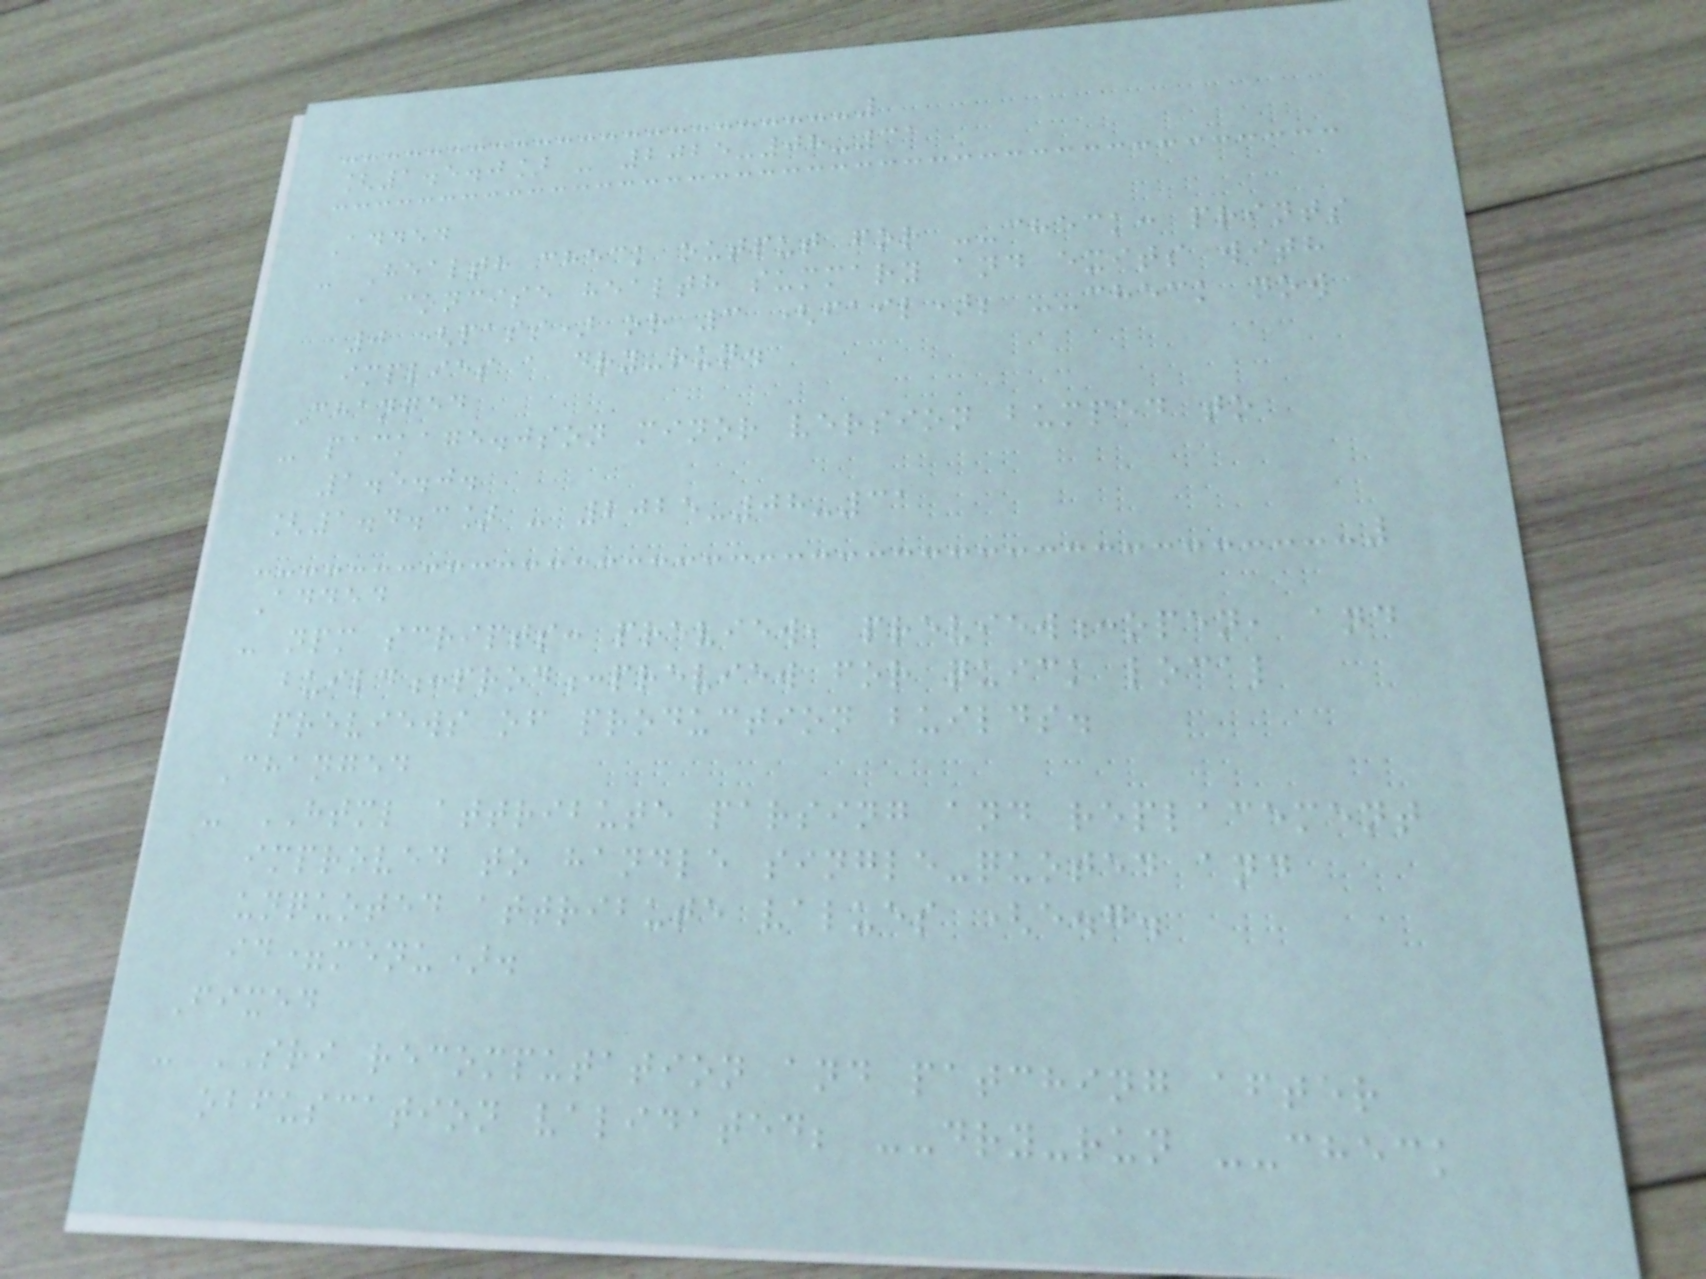[1.5.0] - 2025-08-31
Added
- Health check output for --check: prints
a concise health summary and exits with
0 (pass) or 3 (fail); --check now
implies a dry-run.
Changed
- package.json minor version bumped to
1.5.0.
[1.4.3] - 2025-08-31
Added
- npm scripts: preview, preview:open, and
build:prod:preview for quick local
previews of production builds.
Changed
- HTML attribute parsing and replacement
improved to handle single-quoted and
unquoted attribute values (e.g.
id=menu).
Fixed
- SRI recomputation and patching after
obfuscation validated; --dry-run --check
